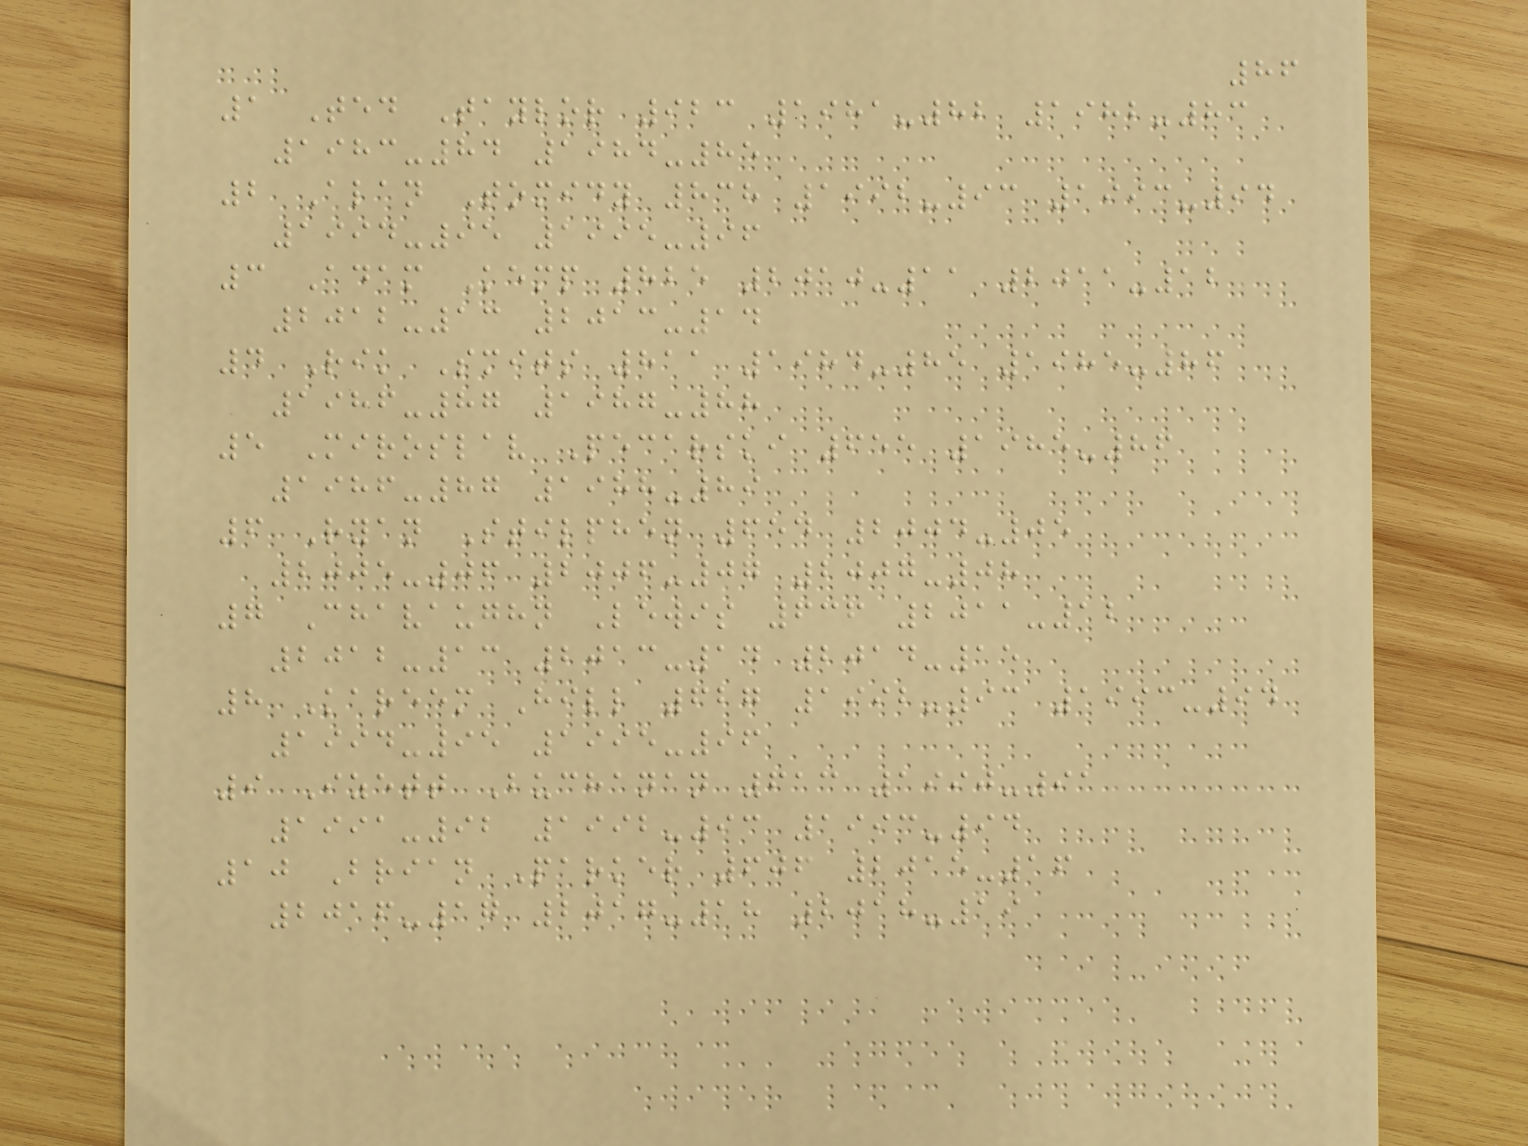86
1 Ted Taylor 923 1981-82 1982-83
1983-84 1984-85
2 Alan Tomidy 838 1992-93 1993-94
1994-95 1995-96
3 Adam Kemp 825 2010-11 2011-12
2012-13 2013-14
4 Rik Smits 811 1984-85 1985-86
1986-87 1987-88
5 Miroslav Pecarski 655 1985-86
1986-87 1988-89
6 Ryan Stilphen 654 2004-05
2005-06 2006-07 2007-08
7 Chavaughn Lewis 636 2011-12
2012-13 2013-14 2014-15
8 Kareem Hill 627 1992-93 1993-94
1994-95 1995-96
9 Izett Buchanan 613 1990-91
1991-92 1992-93 1993-94
10 Brian Parker 606 2015-16
2016-17 2017-18 2018-19
